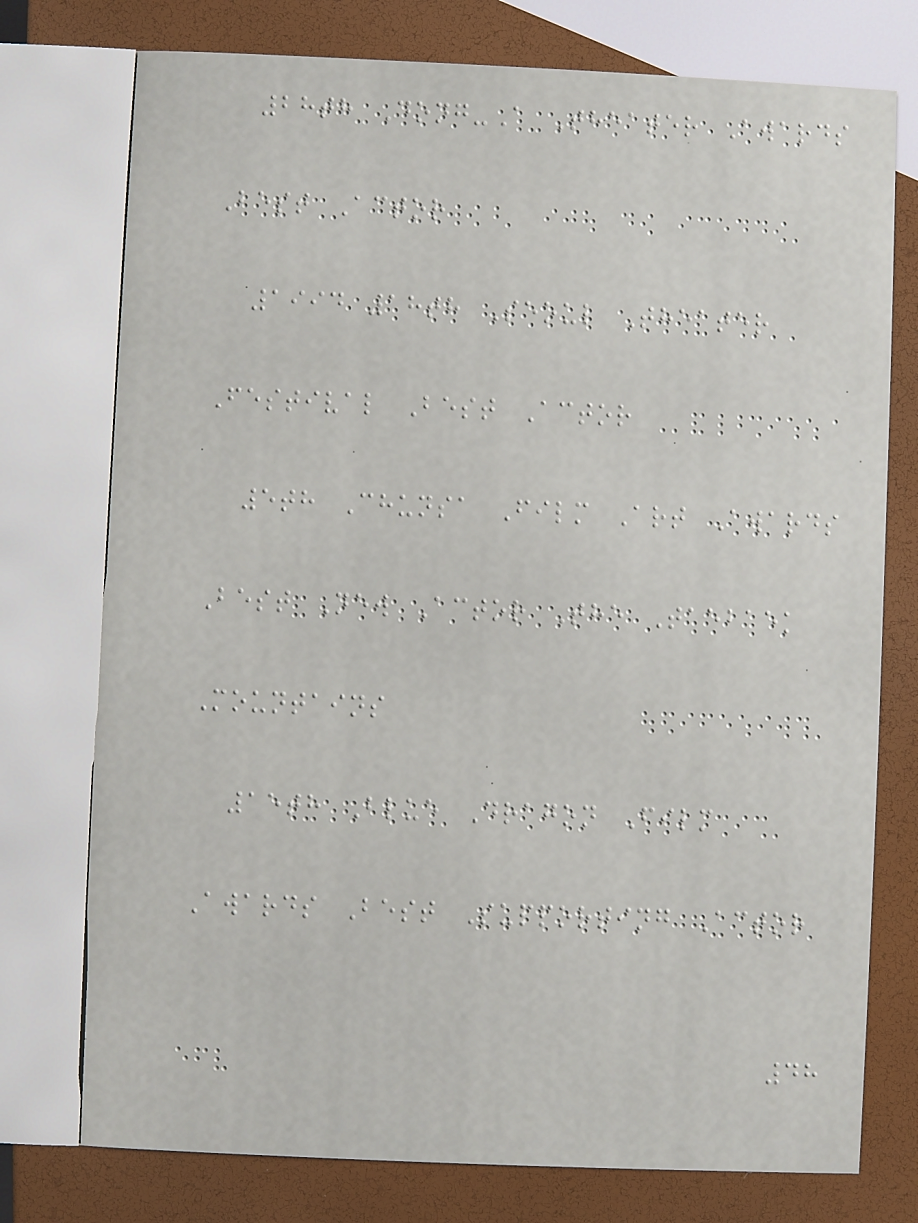28th Dong-A Theater Awards
Best Actor
1994 18th Seoul Theater
Festival Best Actor
5th Chunsa Film Art Awards
Best New Actor The Taebaek
Mountains
15th Blue Dragon Film
Awards Best Supporting Actor
48
